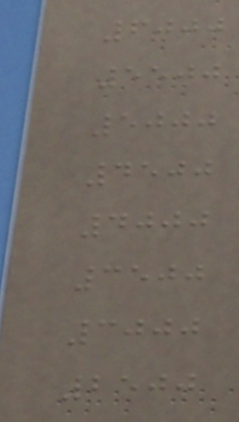6000
5500
5000
4500
4000
3500
3000
2500
